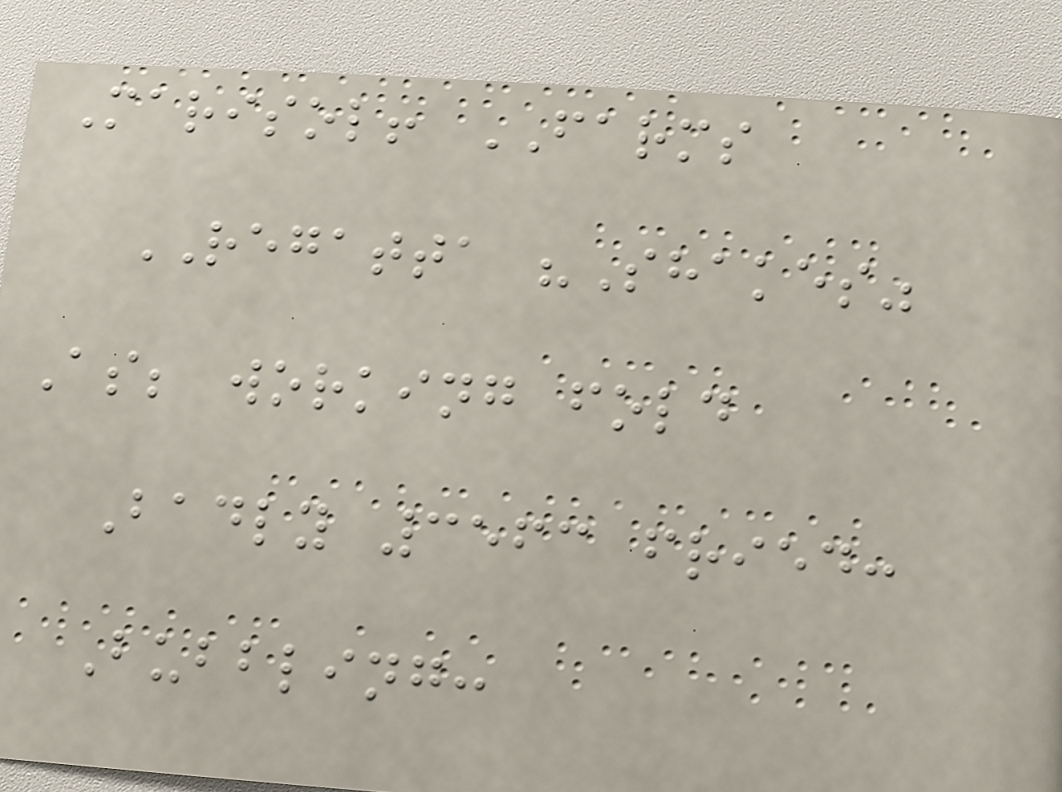Marisol! FARMS
REGATTA "Shakes"
As; working fold
Badly 3563 fried:
Bubbling:
